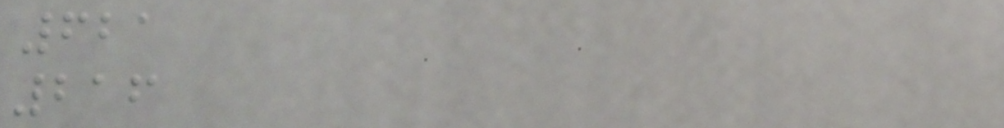621
216
